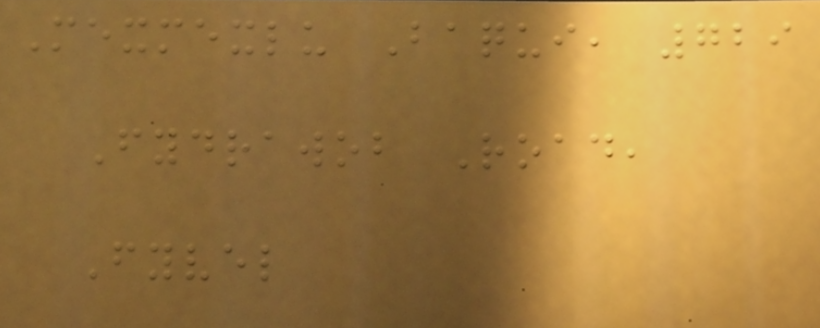Mexmexlu Baqui, 729
Fydrawob Road,
Fyvel
